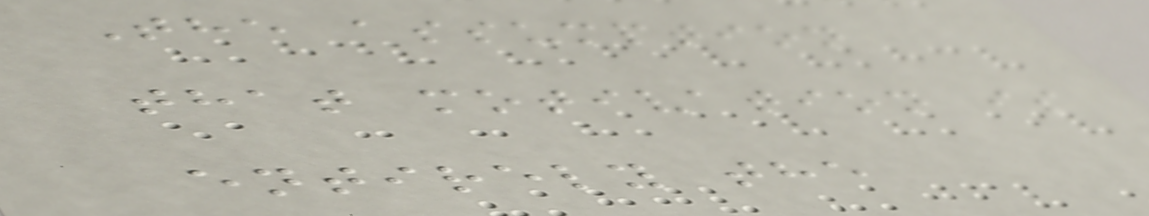The assumption
that motivation is
entirely the
